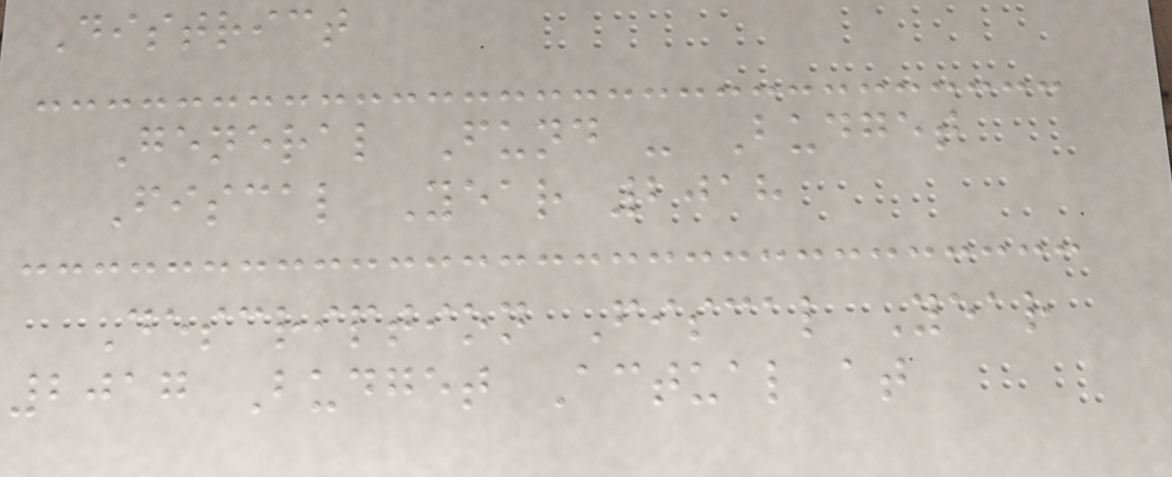District
General Fund - Budget
Fiscal Year 2018
Description Fiscal Year
2017 Budget Actual at
